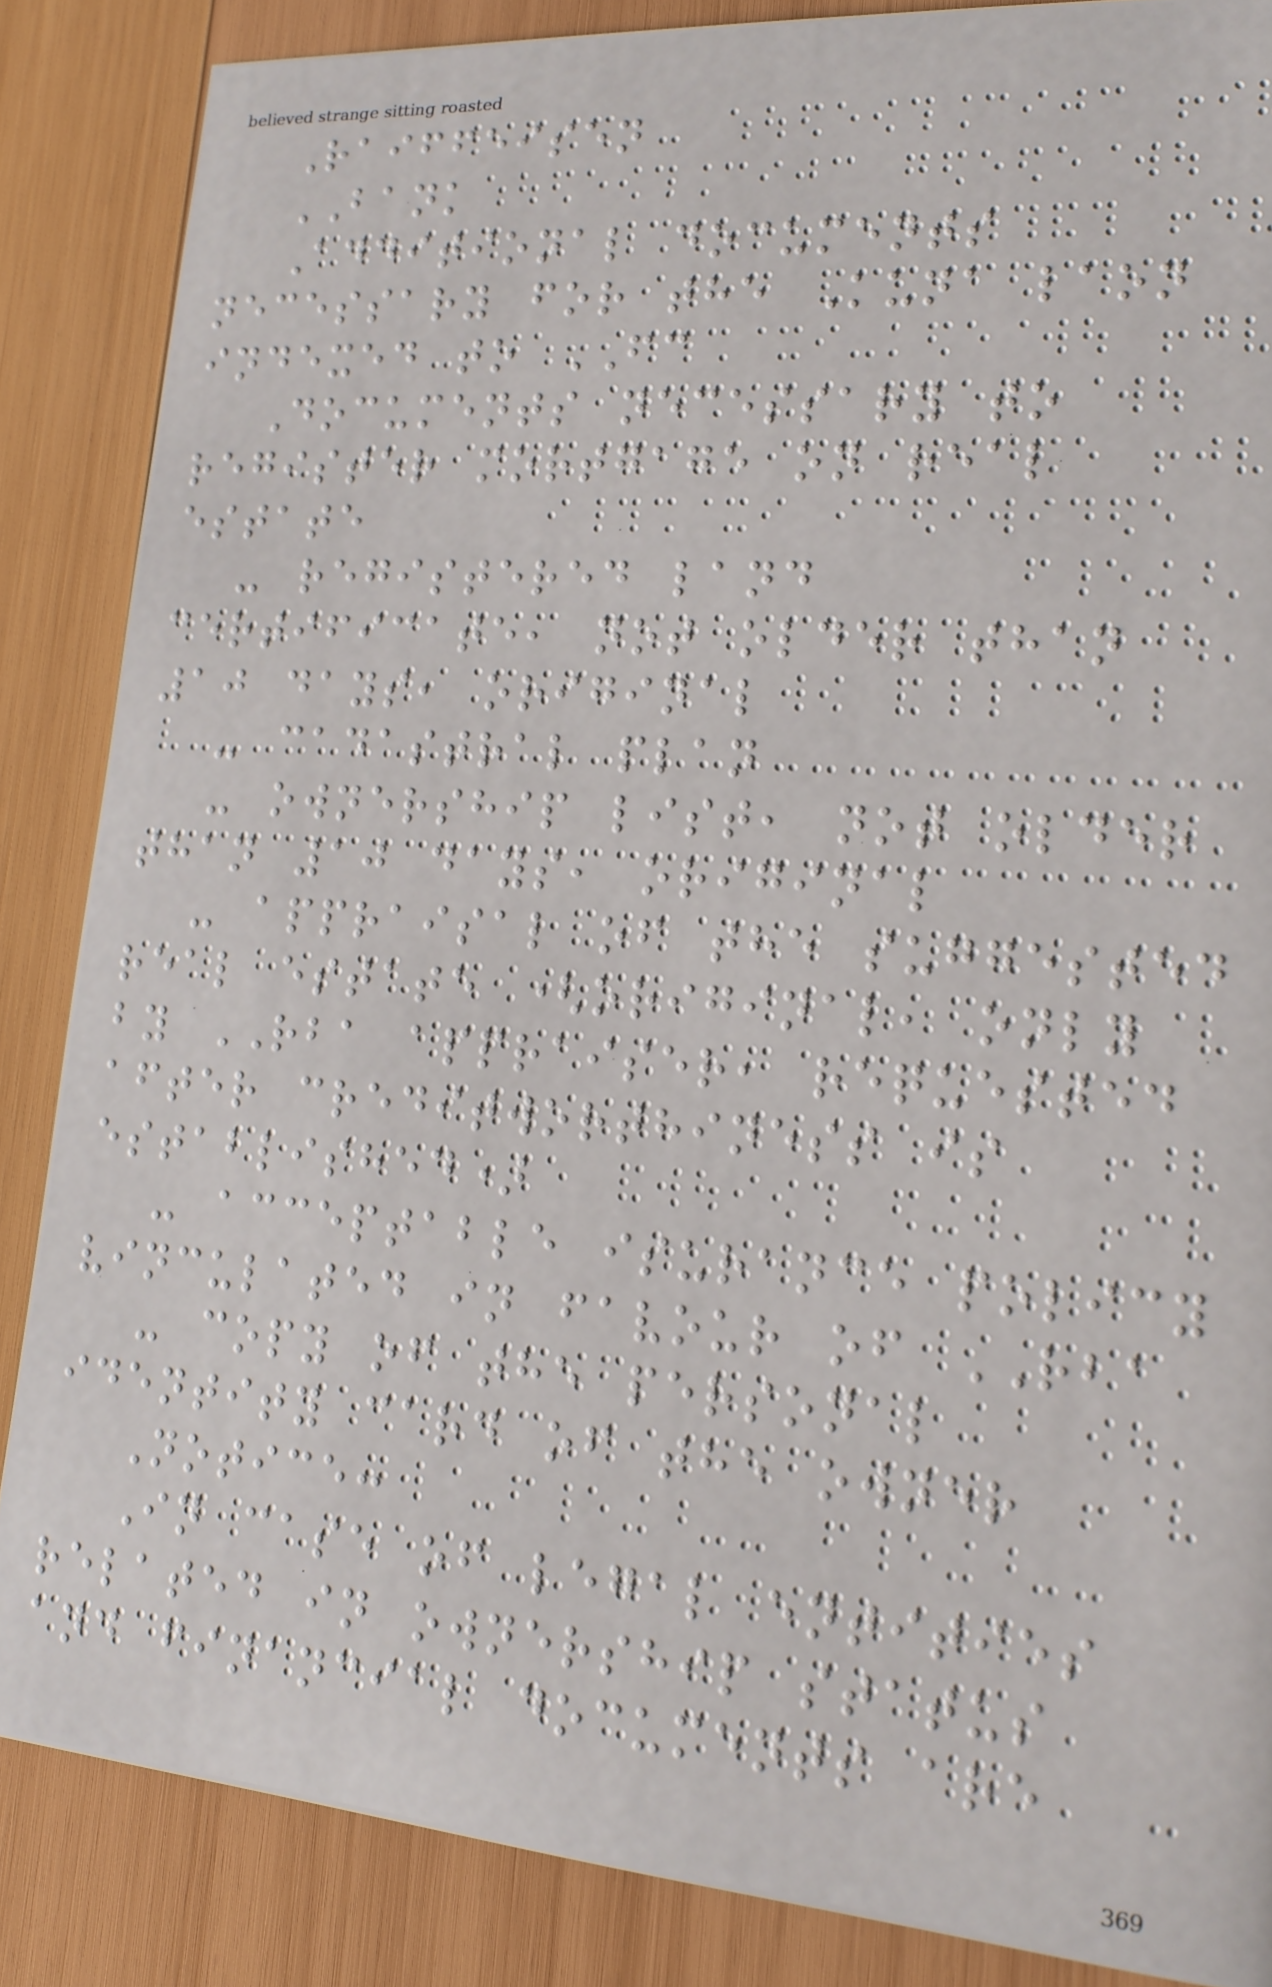Raiffeisen
BANK
Additional documents
necessary for the Kuna laon
indexed to FC
Documents necessary to
register mortgage on real
estate
- registered land
certificate, not older than
10 days, original
- cadastral plan
- ownership list, not older
than 10 days, original
- appraisal of the suggested
real estate (original, only
by RBA appraiser, requested
after creditworthiness is
established)
- acceptable isurance policy
vinculated in favour of RBA
- copy of the personal
identity card of the owner
Notice:
In case of legal entities
related in ownership status
and financial documents are
